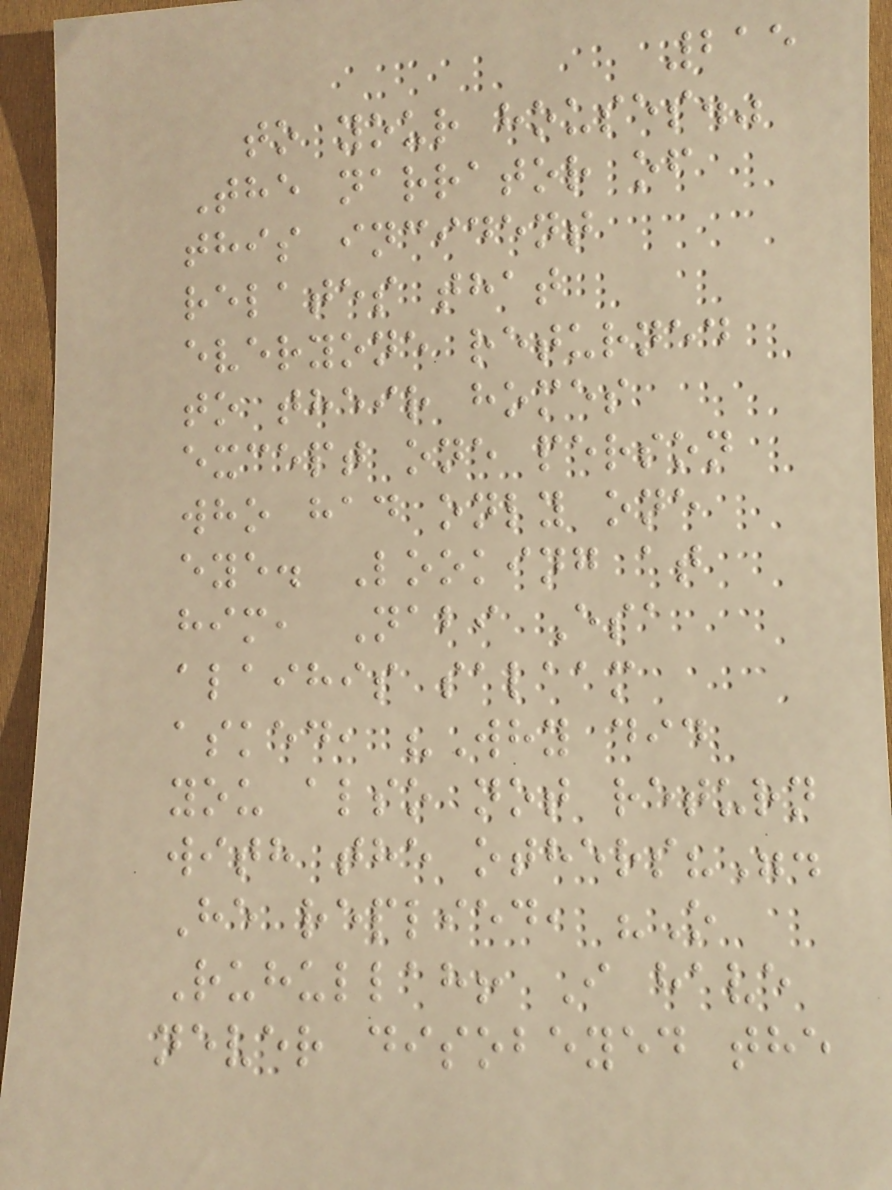215
to your houses."
The narrator of
this incident
relates that
everyone returned
to their homes
except one person
who had only one
eye. Looking at
him, Nabi Esa
alaihis salaam
asked, "Why did
you also not return
with the others?".
He replied, "O
Ruhullah! I have
never disobeyed the
